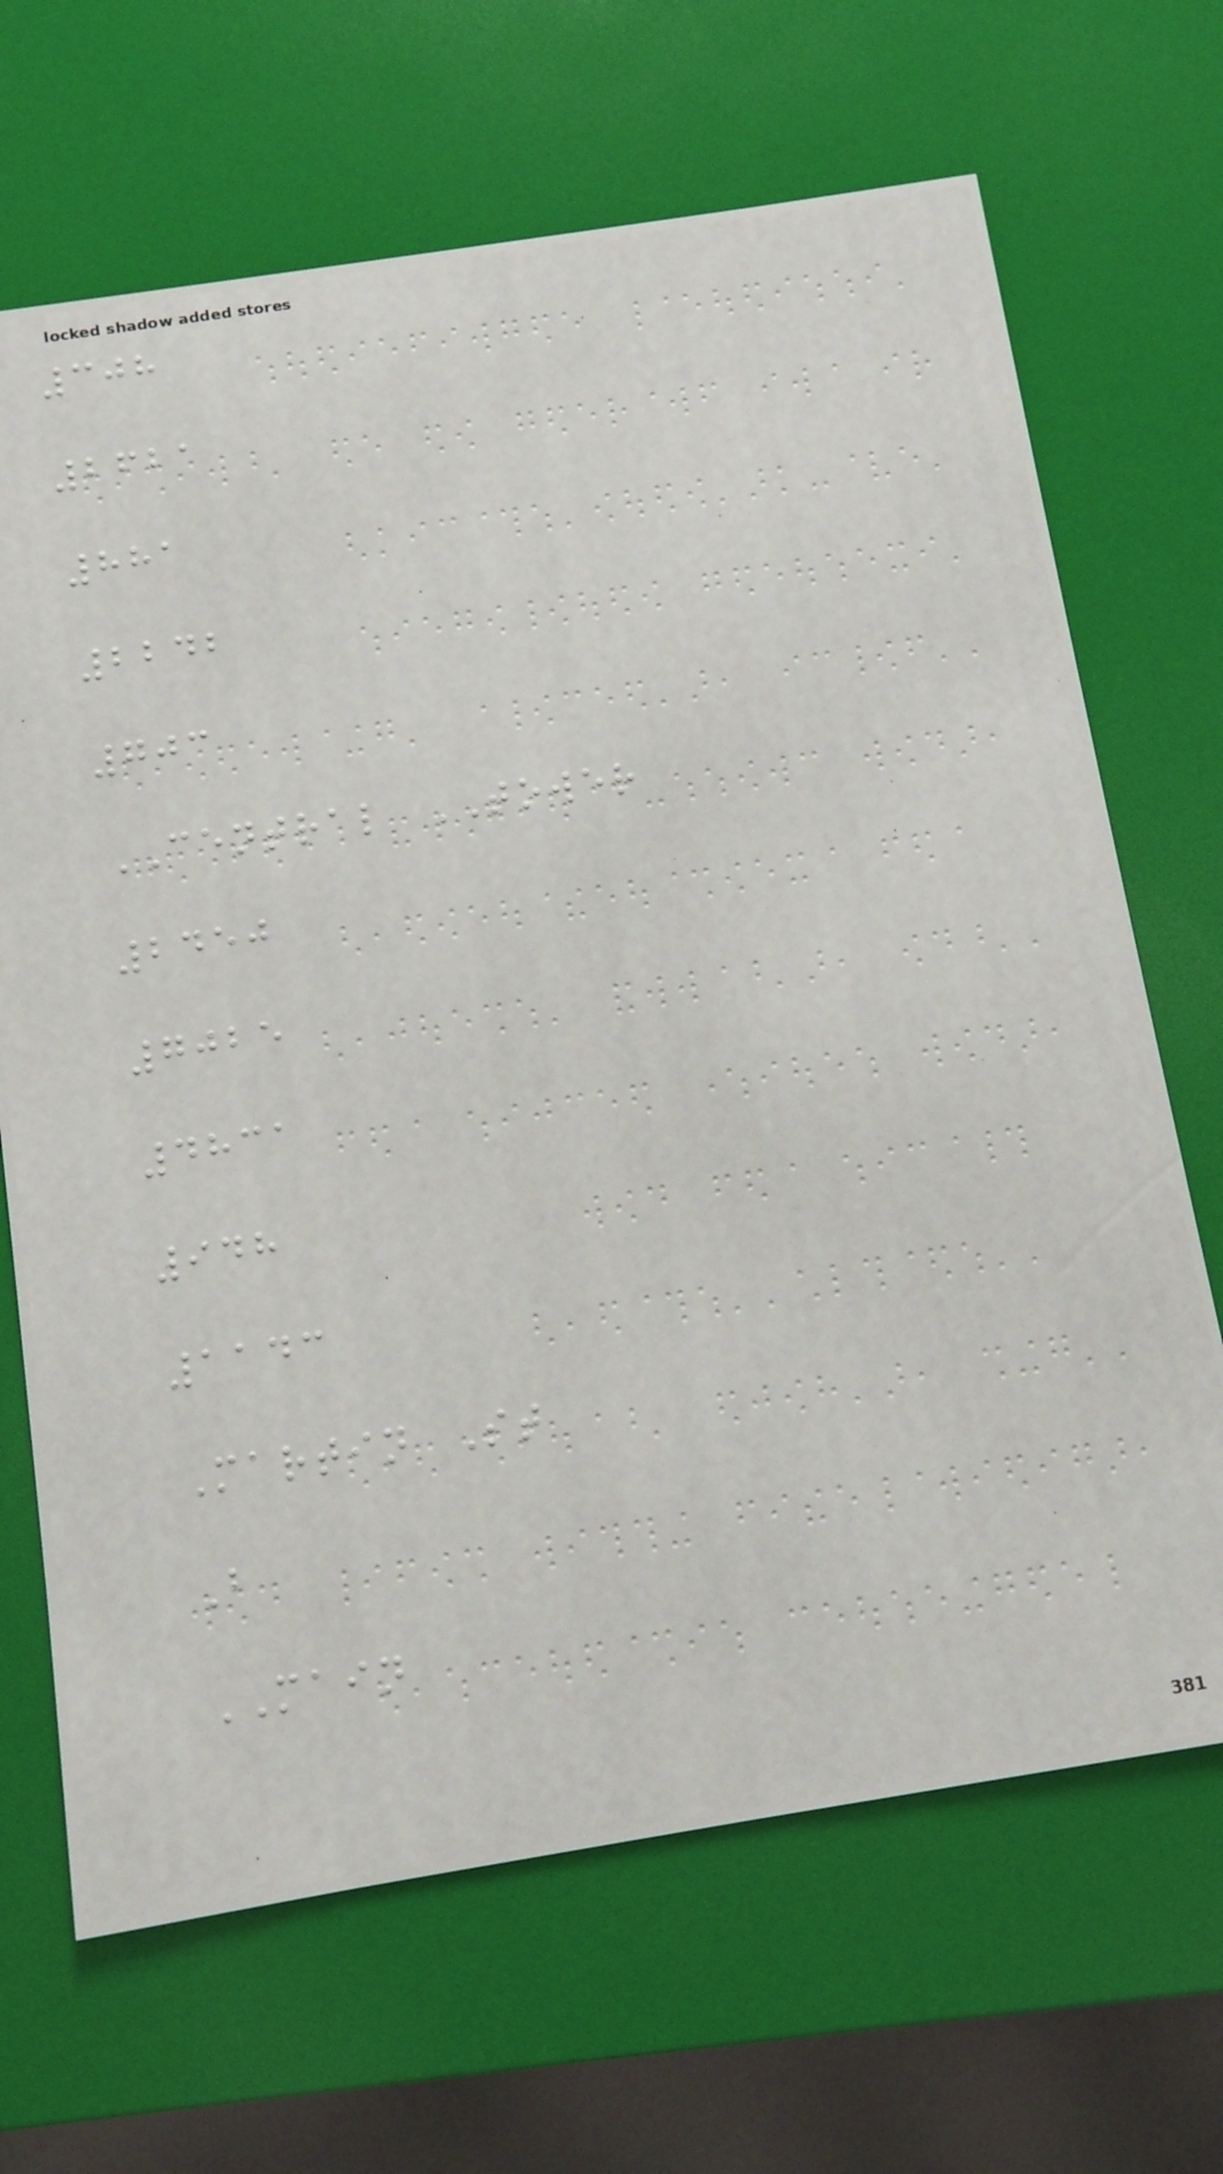308
2621
881
2242
703
CENTRAL TOWER
2450
7025
4831
948
1143
Martin St
B
MAIN
